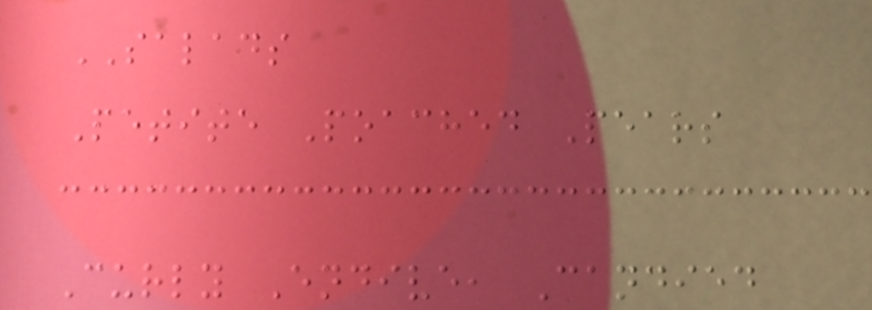SALADS
Petite Poached Pears
Curly Endive, Candied
